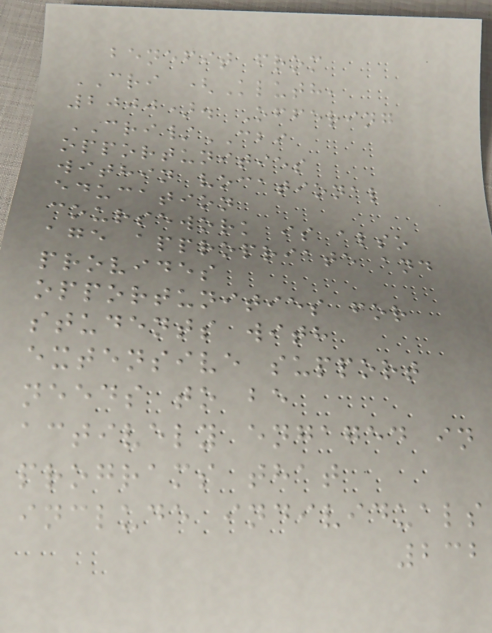benefit from
CRI (Kluth,
2000). Offering
CRI/CBI
opportunities
within vocational
education
coursework is also
age appropriate and
provides
opportunities for
students with
extensive support
needs to be
actively engaged in
programs that
include individuals
232
